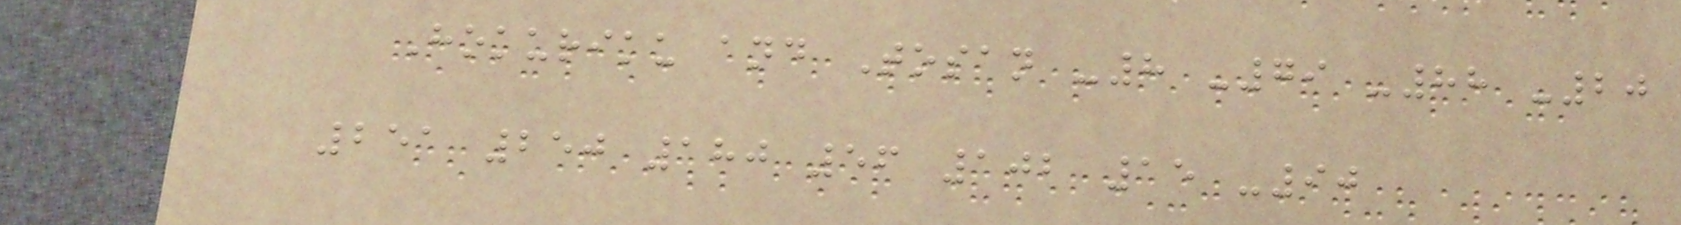Hokuriku and Tosan -8 -79 -88 -20
251 250 180 56 102 15 -90
